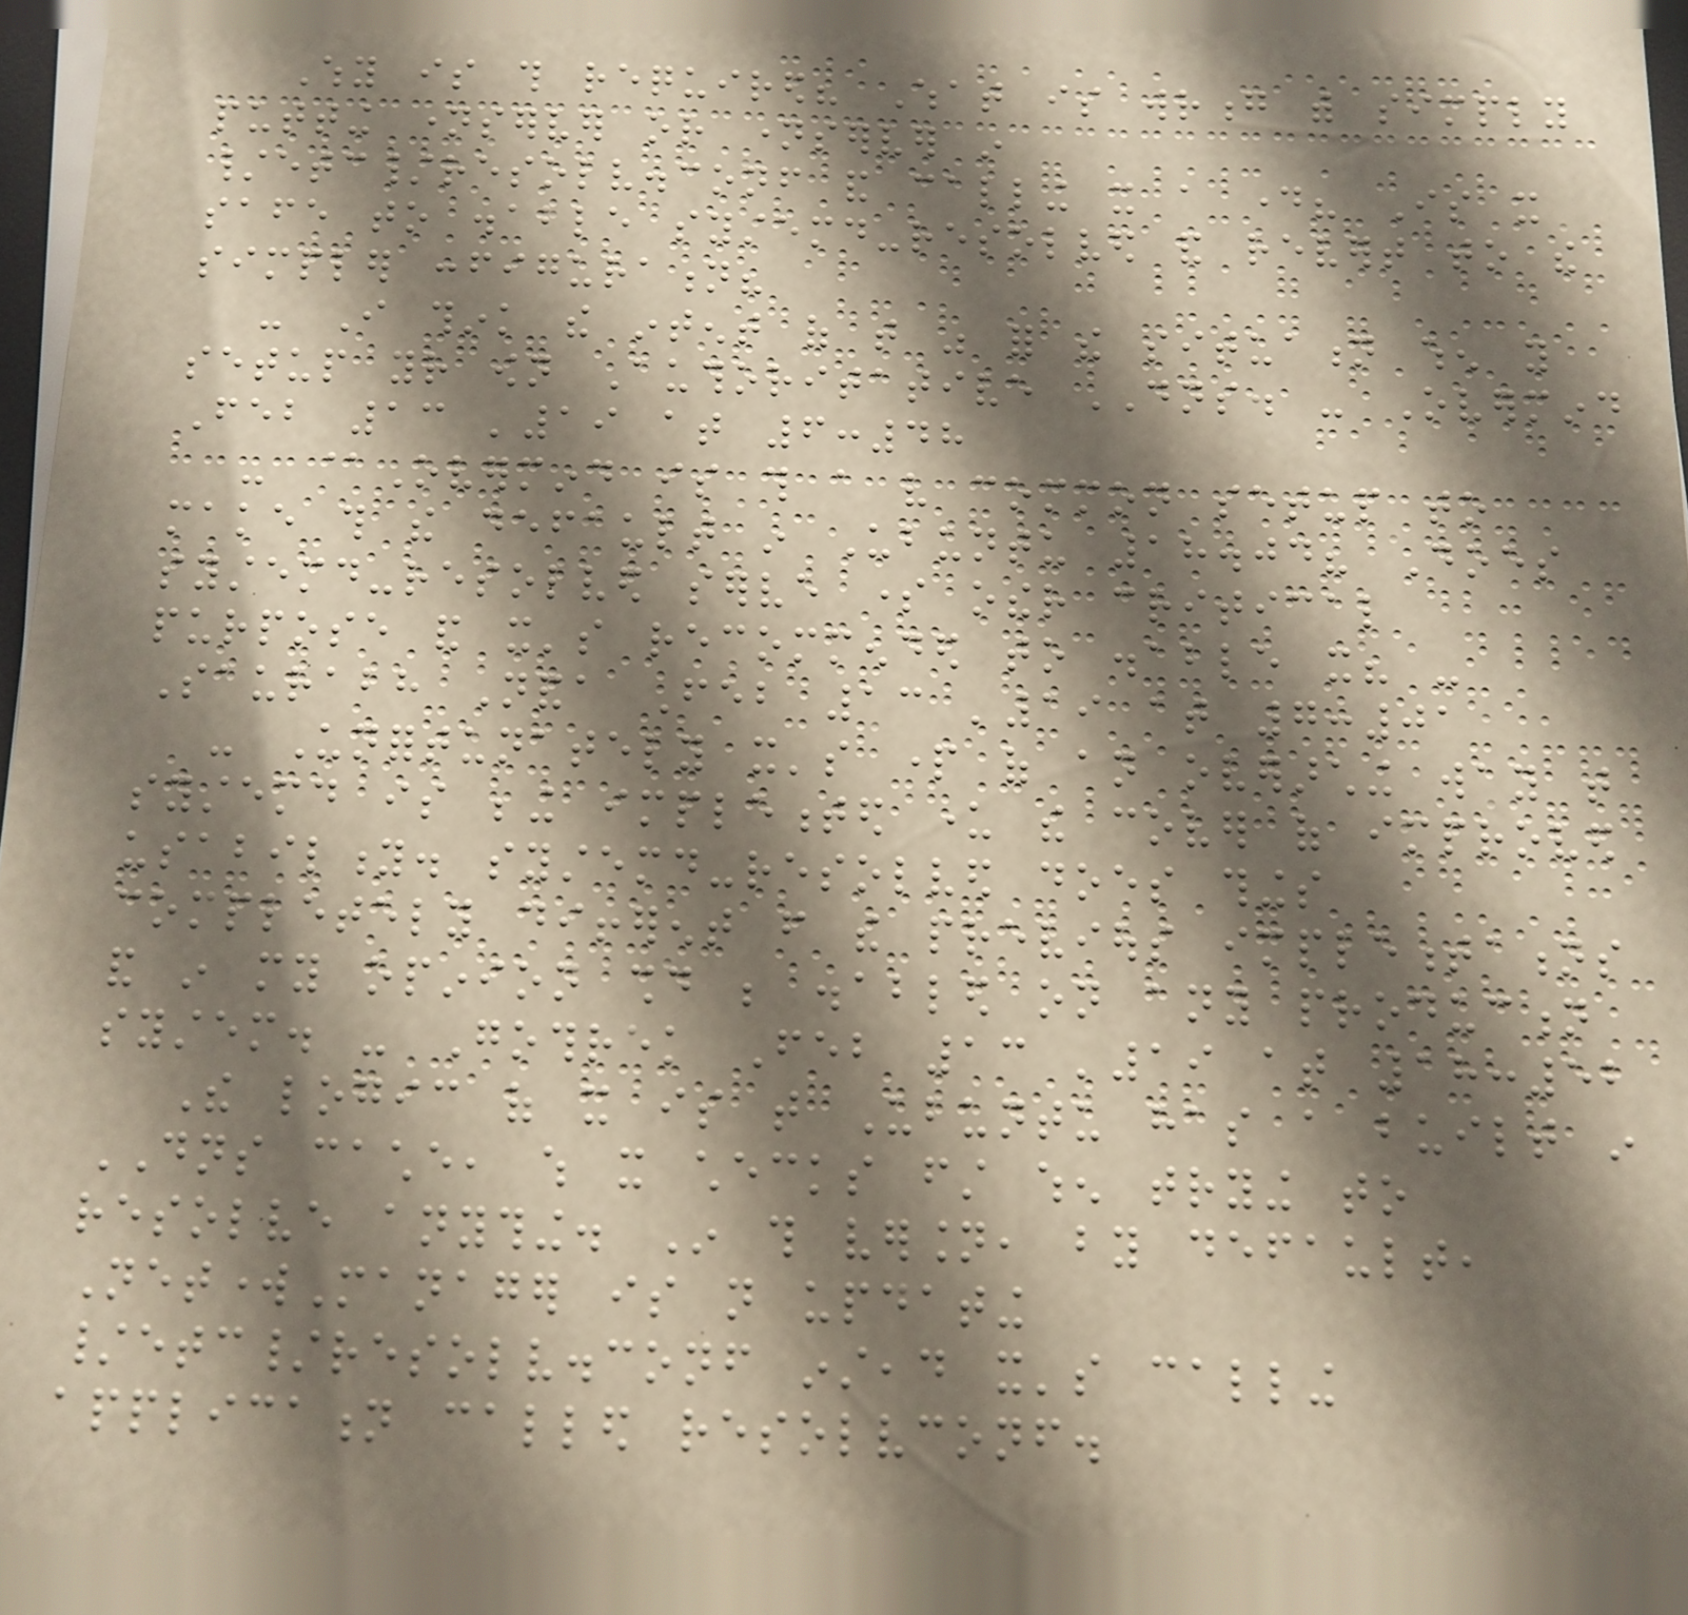Why is this required? What is wrong with simply
putting nameserver or nameserver in
/etc/resolv.conf and calling it a day? Is it
safe to disable systemd-resolved and revert to the
simpler configuration?
- I think the intent of that was for the situation when you
setup your own Authoritative DNS. - Overmind
Feb 13 '19 at 6:48
- @Overmind is this a very common setup to
make this the default in Ubuntu 18.04? Does
systemd-resolved serve some other critical
purpose and it's recommended to disable it? -
Saurabh Nanda Feb 13 '19 at 7:01
- Unfortunately it's part of an overarching way that
systemd is being implemented under the cover of improved
usability. systemd-resolved does things
completely different from the previous implementations
and in my opinion should be disabled on any production
system. - Gothrek Feb 13 '19 at 18:52
The logic of it is that Ubuntu has a built in
DNS cache, which it checks first when trying to
resolve anything. In this version, by default,
NetworkManager is not updating
/etc/resolv.conf instead it's calling
application called resolvconf.
